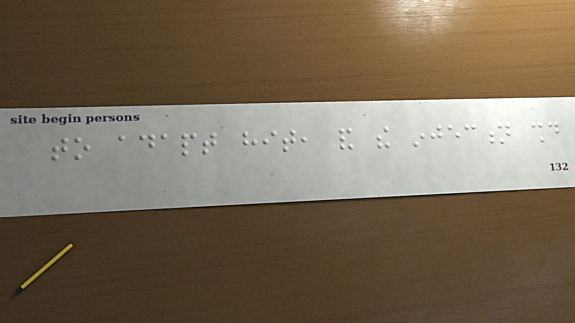to adapt hit, and the injection should
